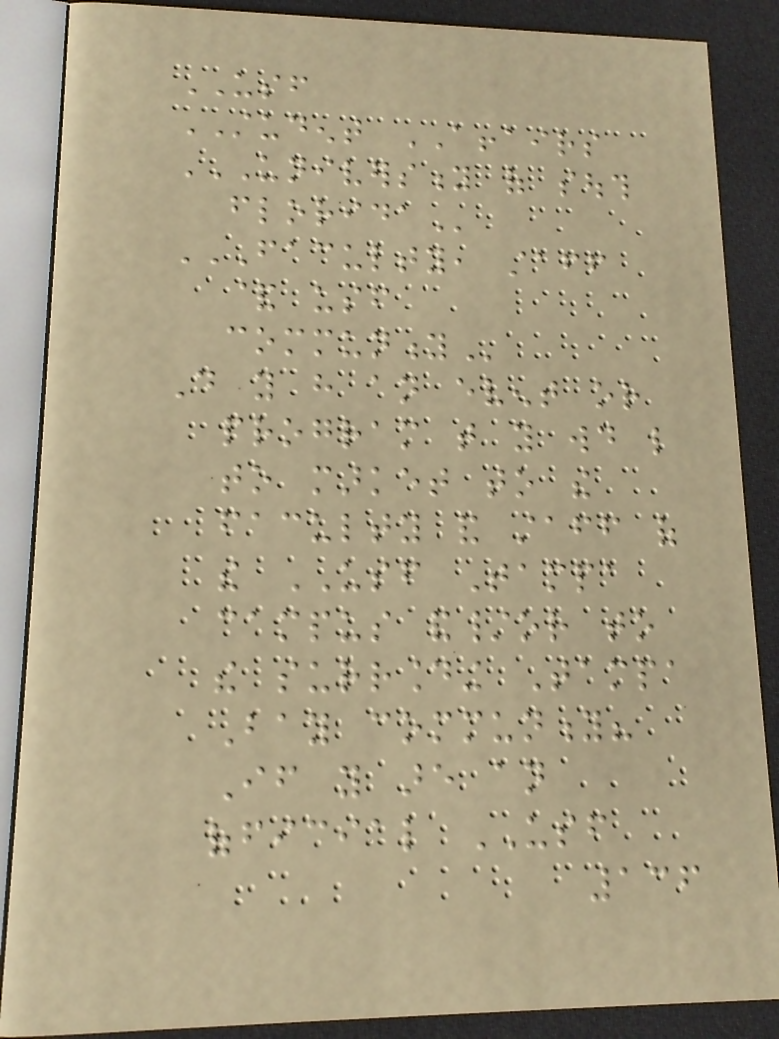USF
STUDENT AFFAIRS
UNIVERSITY OF SOUTH
FLORIDA
FACULTY, STAFF
& USF
COMMUNITY
Do you have an event or
program that you would like
to market to the
faculty and staff of
the USF Tampa
campus and/or to
the surrounding Tampa
Bay community?
If you are an
official USF
136
